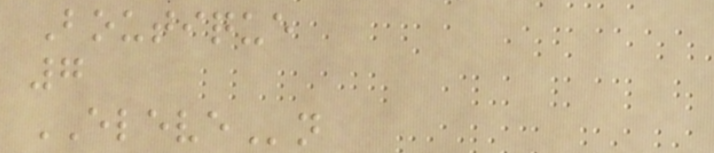Boutique
7
ELEVEn
